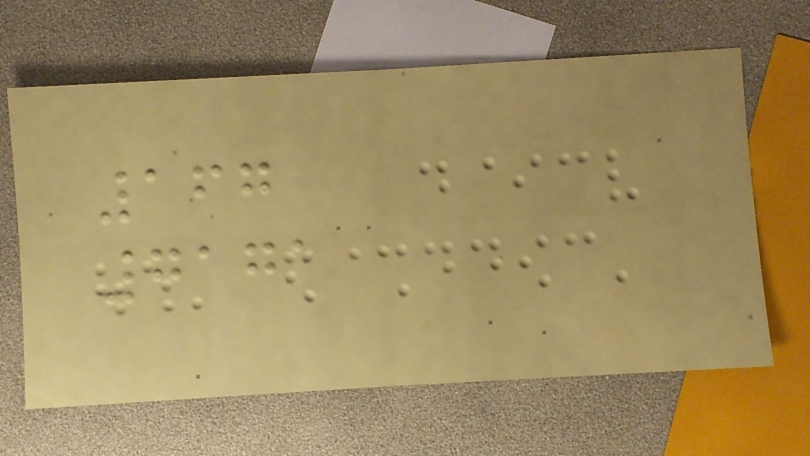167
7171
